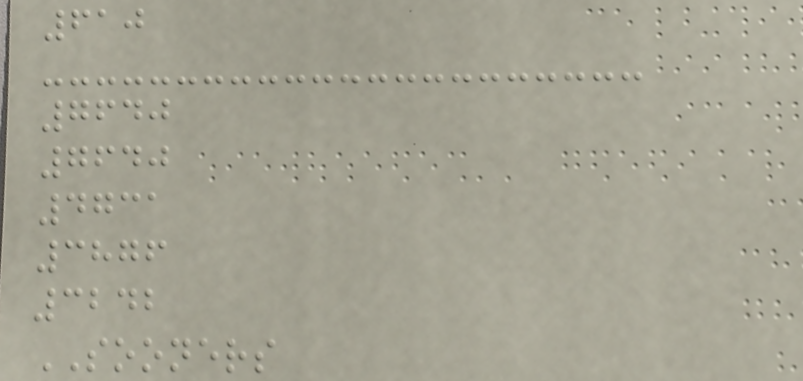610
7640
7640
4731
3876
3242
SOONERS
